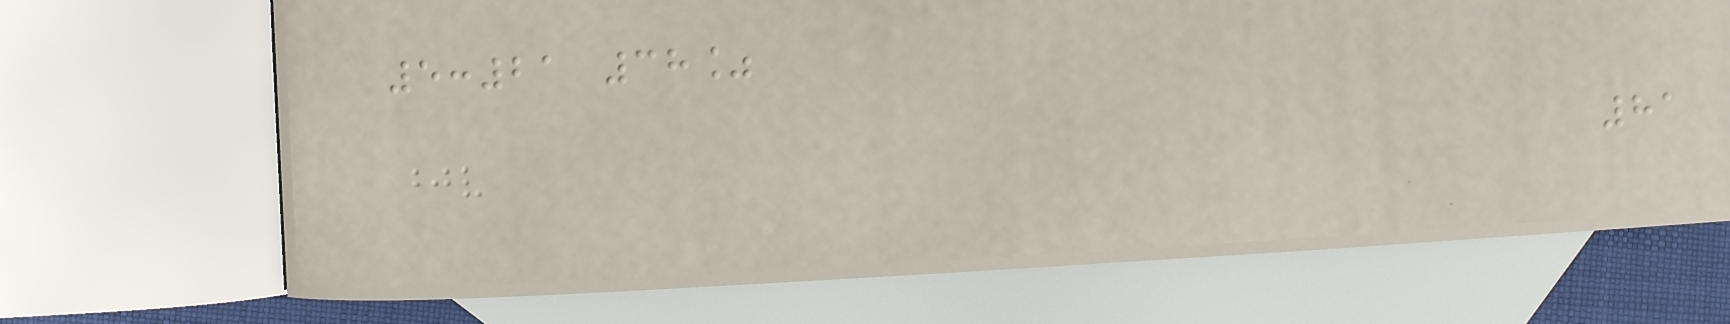5:21 38%
81
